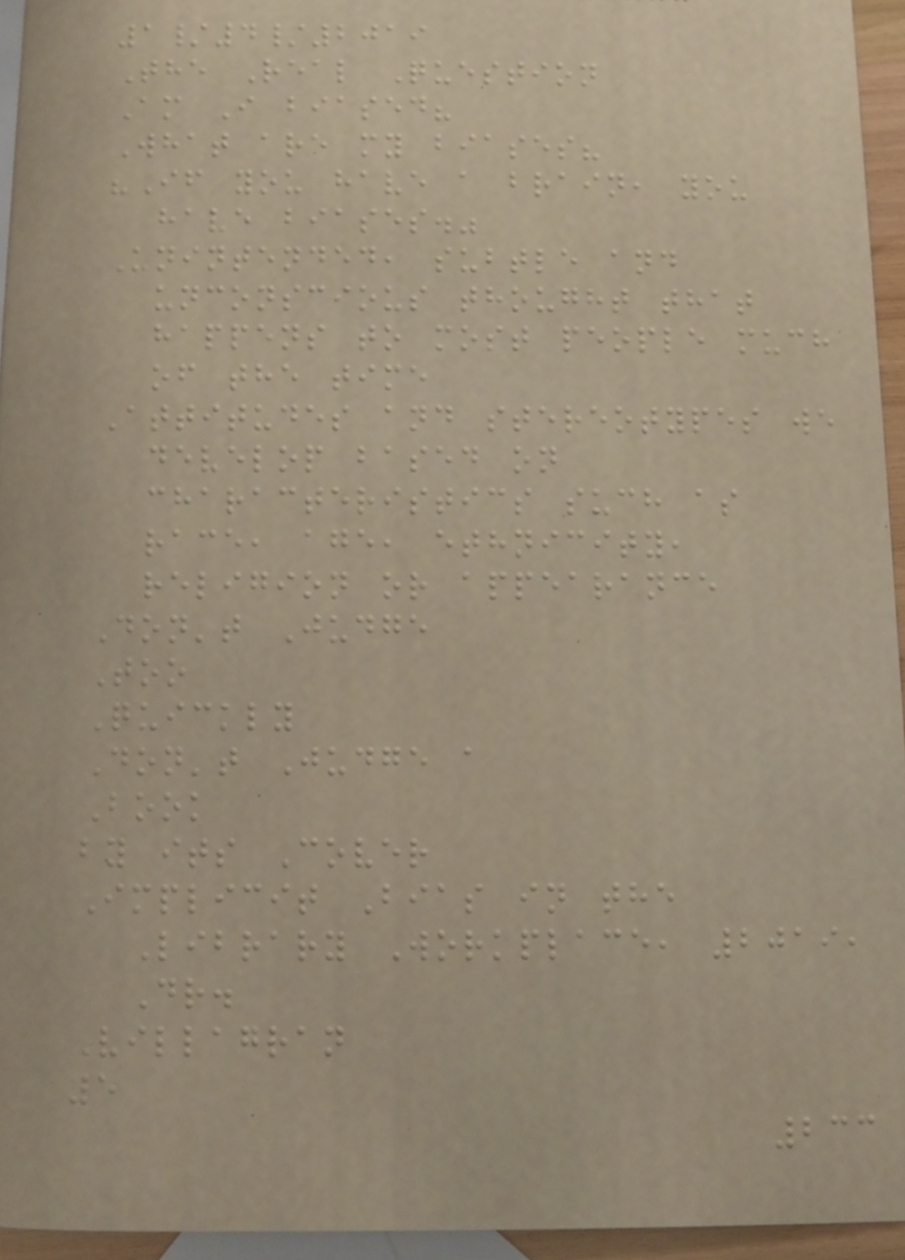1/4/2019
The Real Question
Am I biased?
What are my biases?
"If you have a brain, you
have biases."
Unintended, subtle and
unconscious thought that
happens to most people much
of the time
Attitudes and stereotypes we
develop based on
characteristics such as
race, age, ethnicity,
religion or appearance
Don't Judge
Too
Quickly
Don't Judge a
Book
by its Cover
Implicit Bias in the
Library Workplace, 2019,
Dr.
Villagran
5
233
